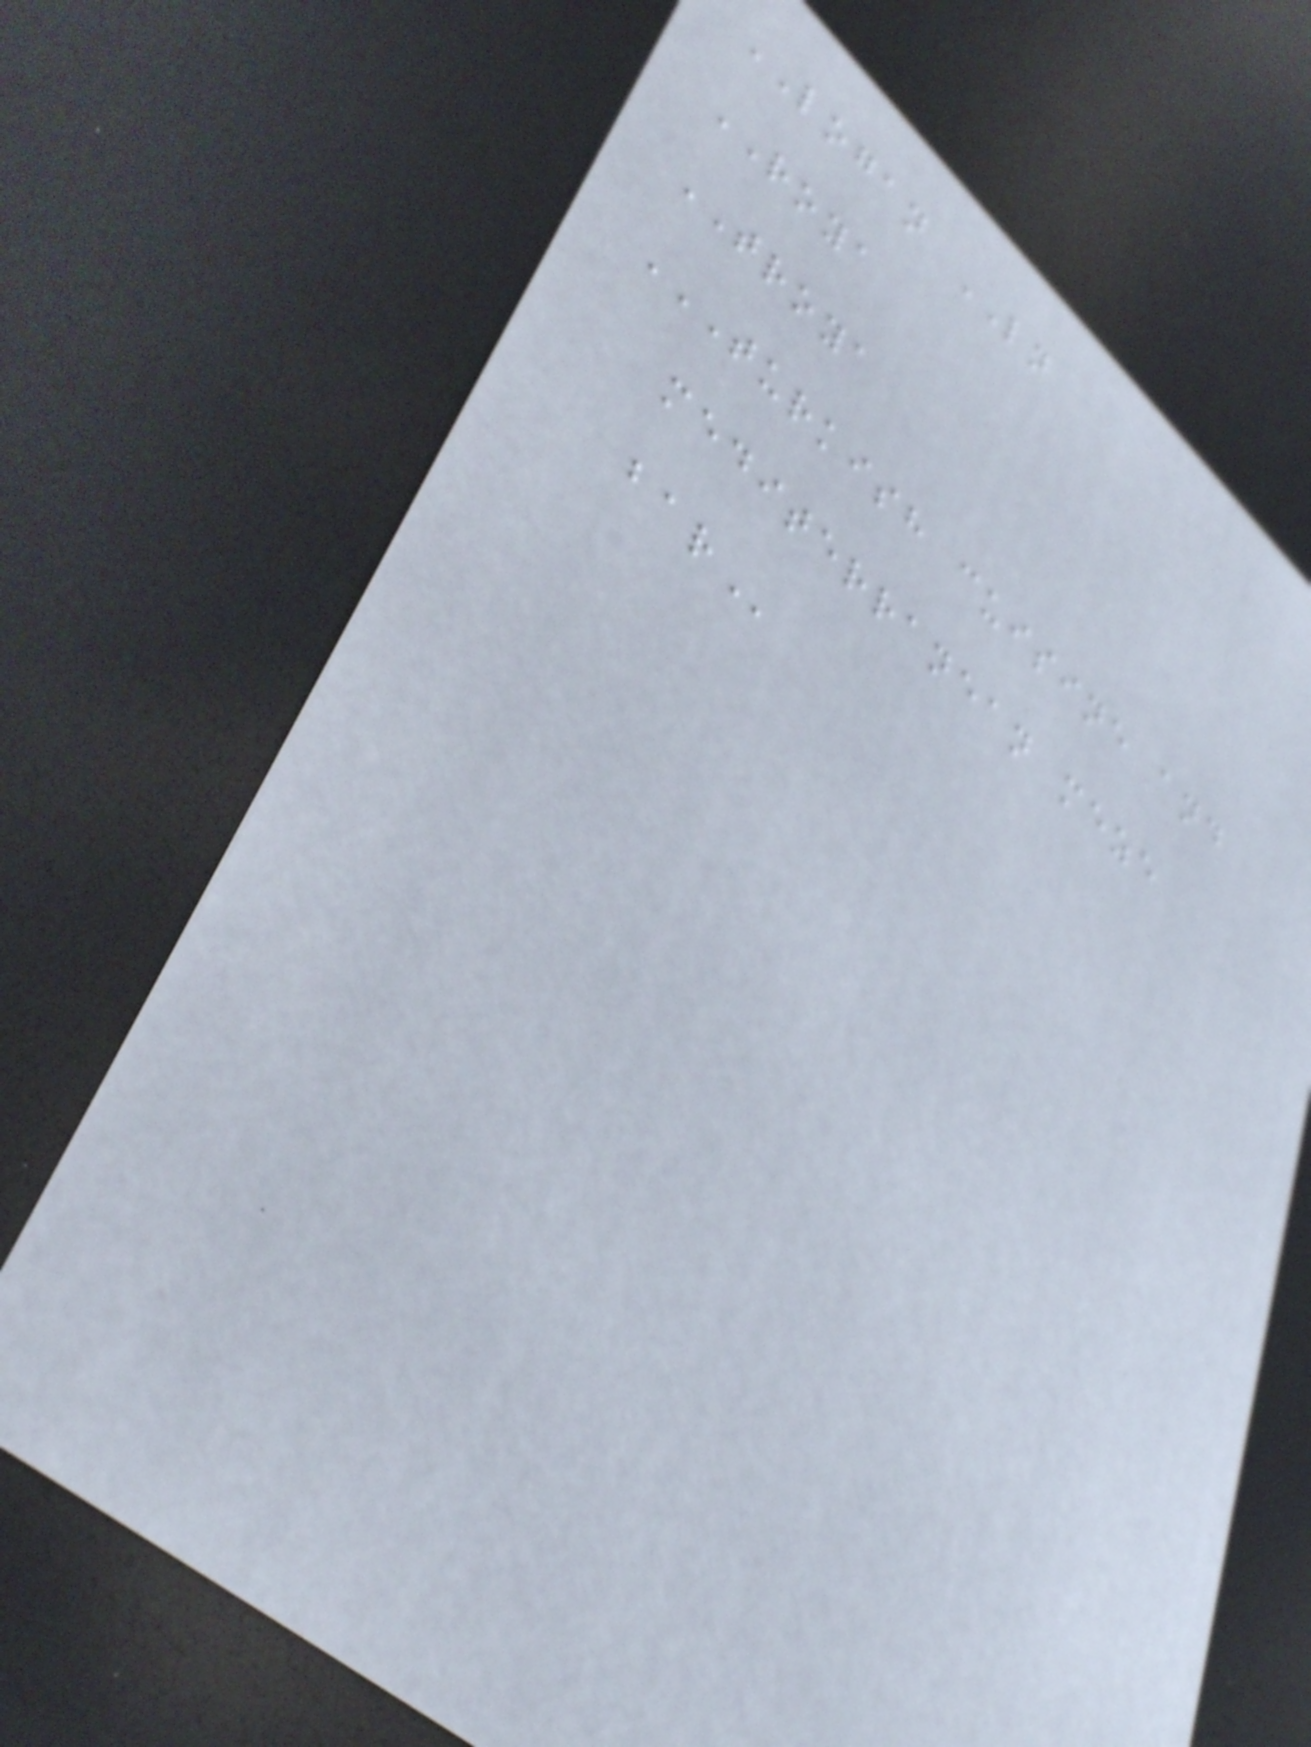LOGAN LN
ROYA
TROYA
TURKISH CUISINE AND
MEDITERRANEAN MEZE
BAR
